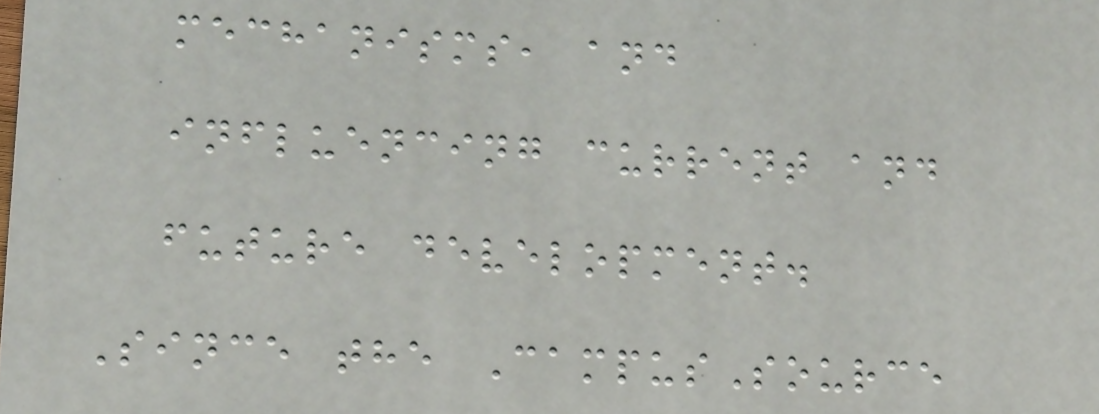mechanisms, and
influencing current and
future development.
Since the CampusSource
